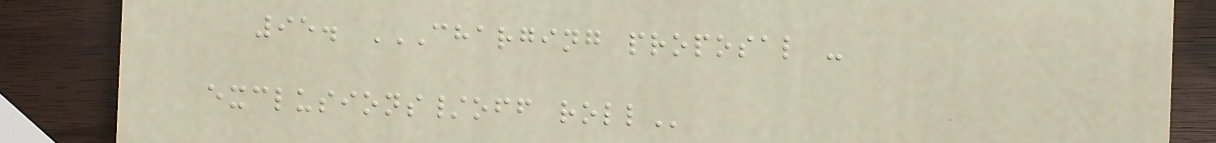95. CHARGING PROPOSAL -
EXCLUSIONS/OFF ROLL
